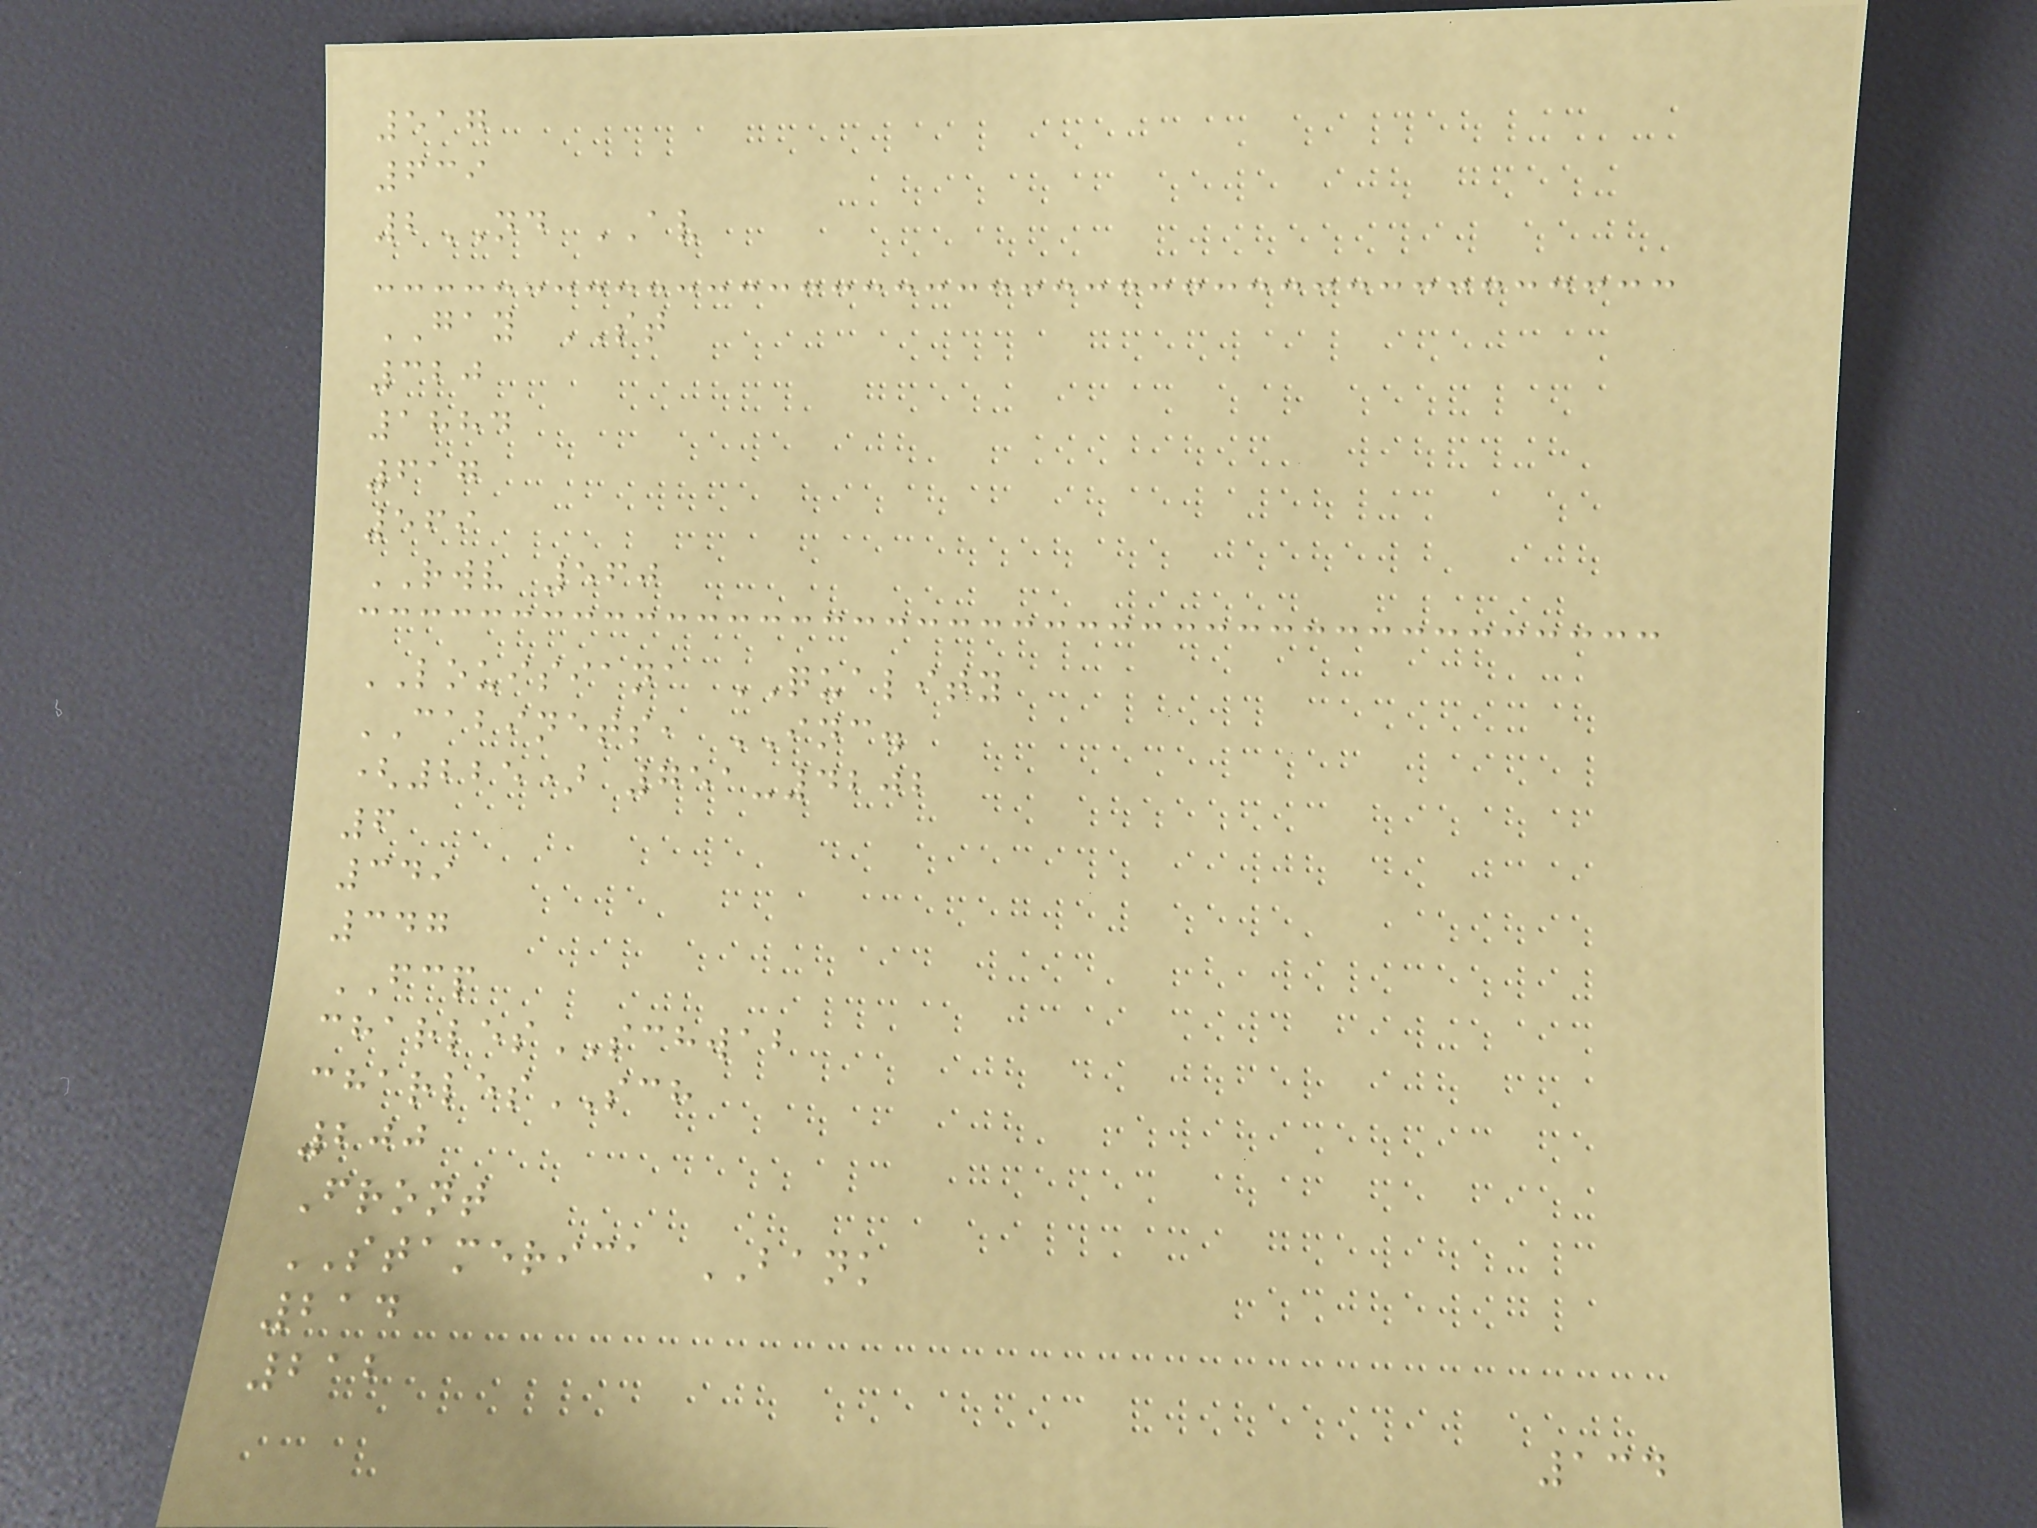517
639
2ND AV
GAY ST
320
1884
617
569
RWV 560
LOUISIANA QUALITY
CABINETS, INC.
(225) 751-4202
6
349
347
FCP
charlesSCHWAB
charlesSCH
200
Front
STAMERICA BANK
214
212
134
